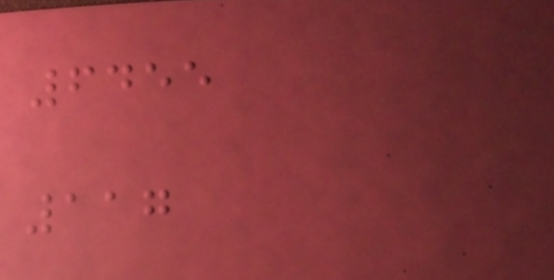6455
117
